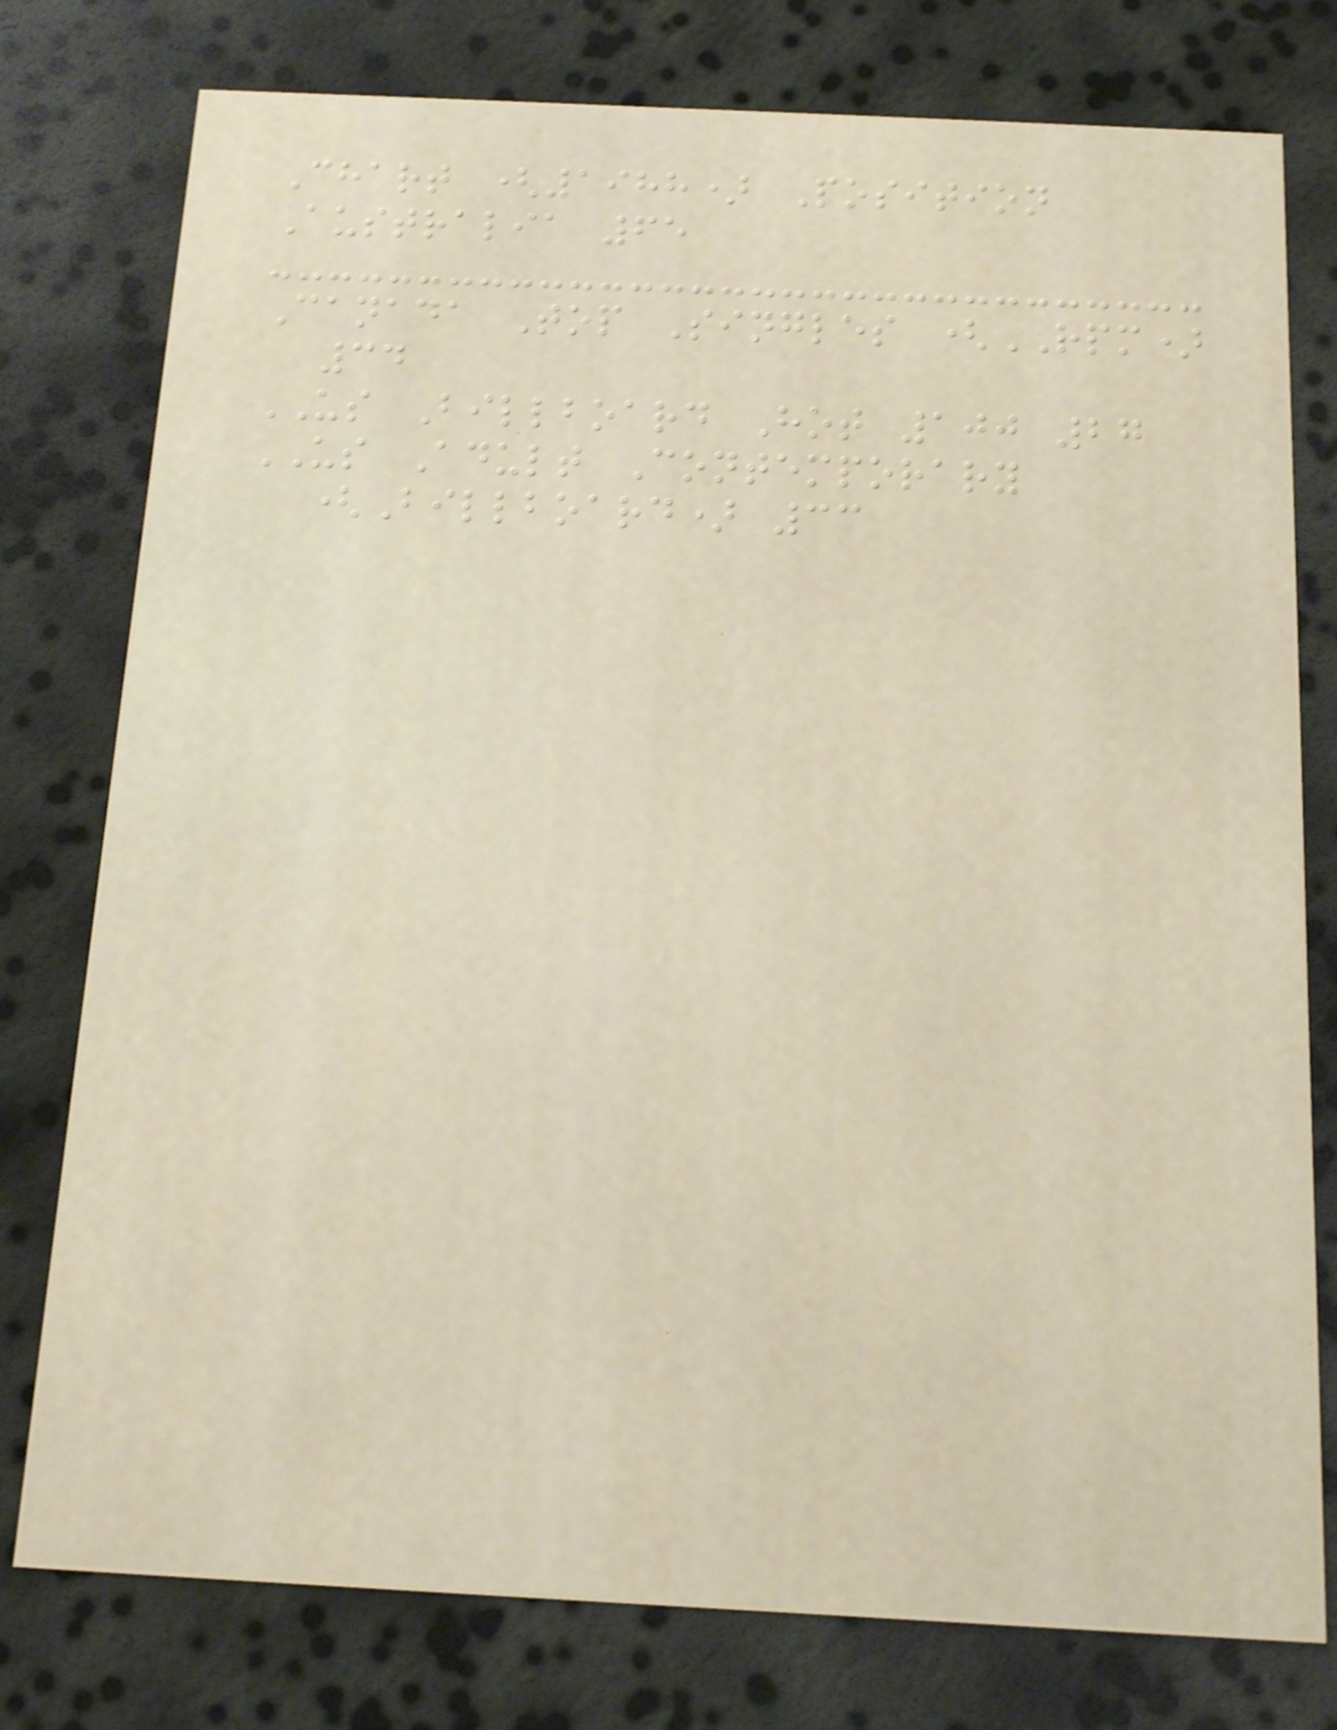Chart (1988) Position
Australia 65
Canada Top Singles (RPM)
34
US Billboard Hot 100 27
US Adult Contemporary
(Billboard) 33
